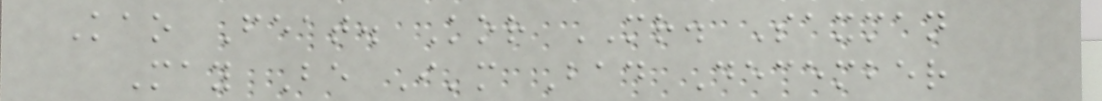Kao Feat. Kor MR. Saxman
May Be I'm Bad December
